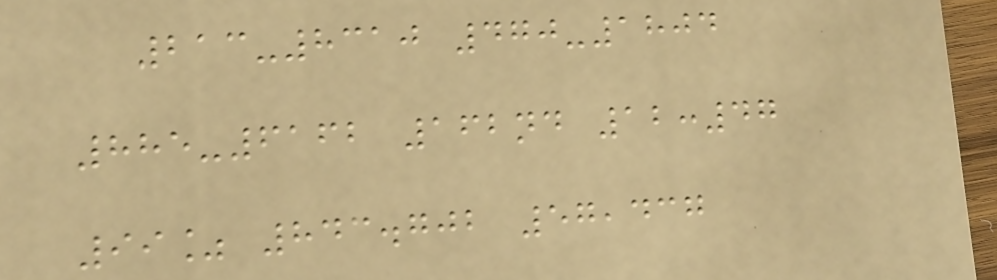213-8310 470-1804
885-6162 162nd 12:47
99% 843.702 57,437
